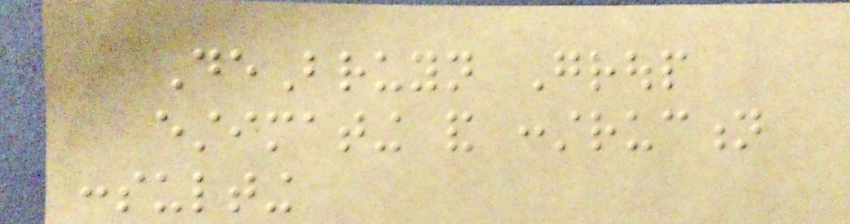DeBruyn Group
estimating and construction
consulting
